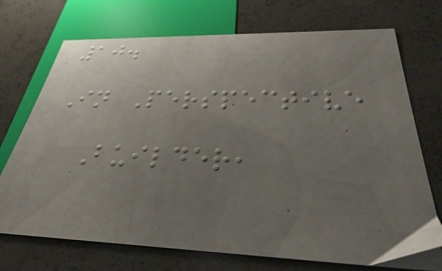10.
In Perspective
Builder,
